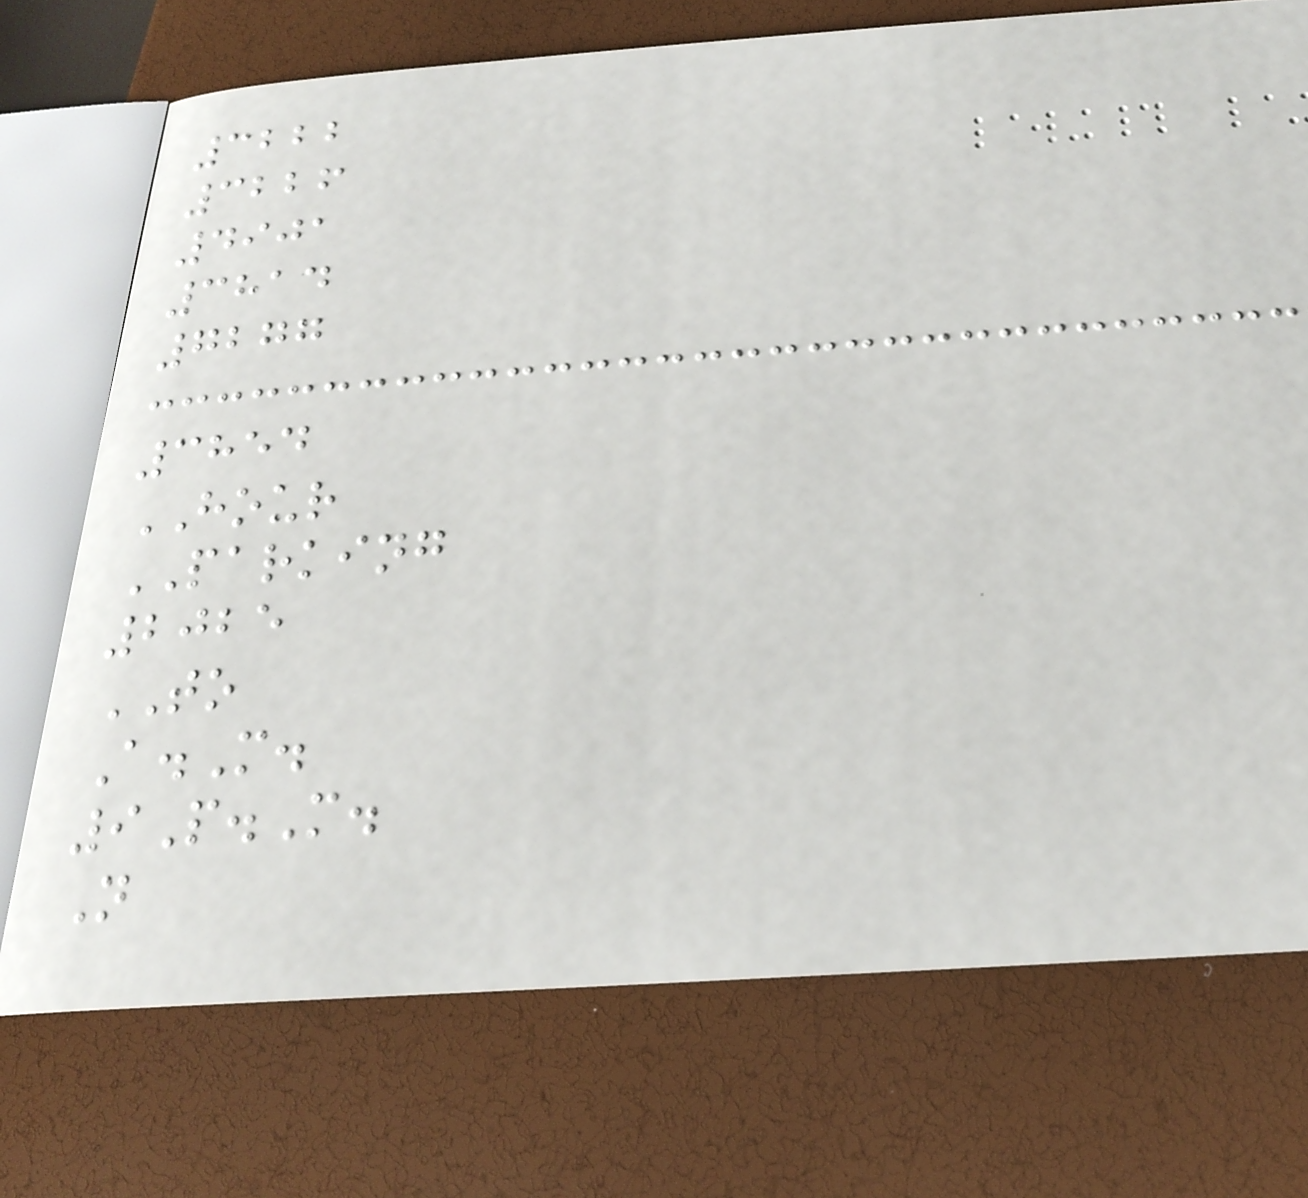3222
3226
4901
3814
7277
3854
HOUR
PARKING
2025
TO
A.M.
9P.M.
N
